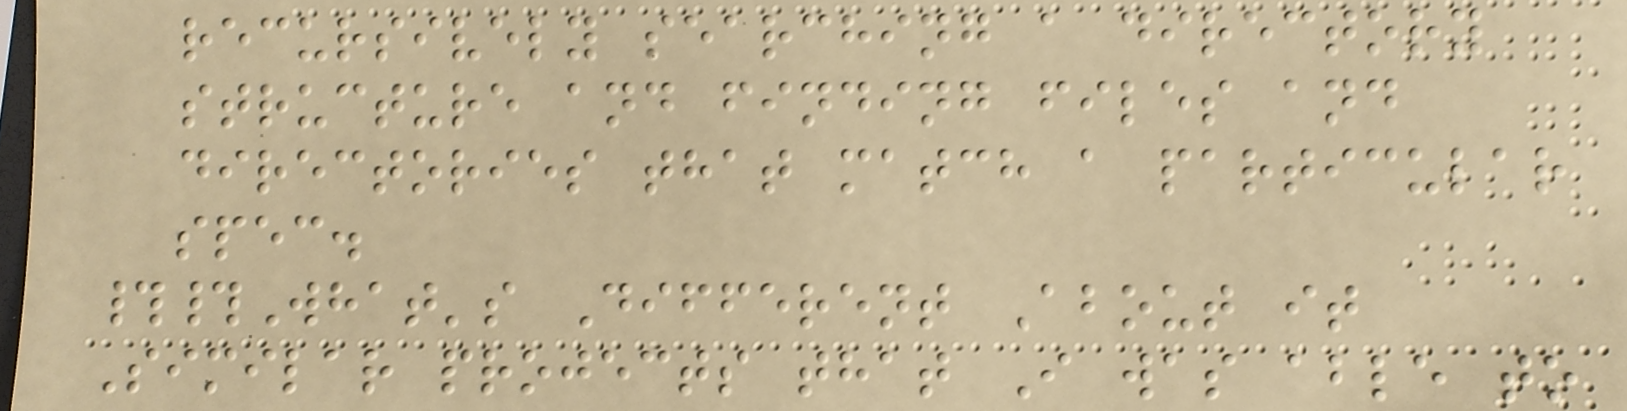recursively searching a directory
structure and finding files and
directories that match a particular
spec.
##What's Different About it
Similar projects that I was able to
